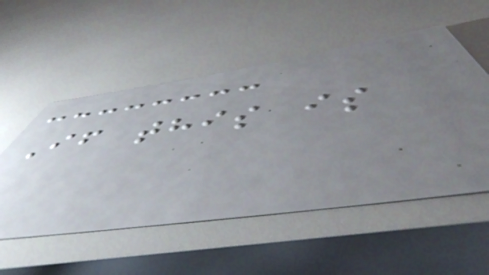If this is
